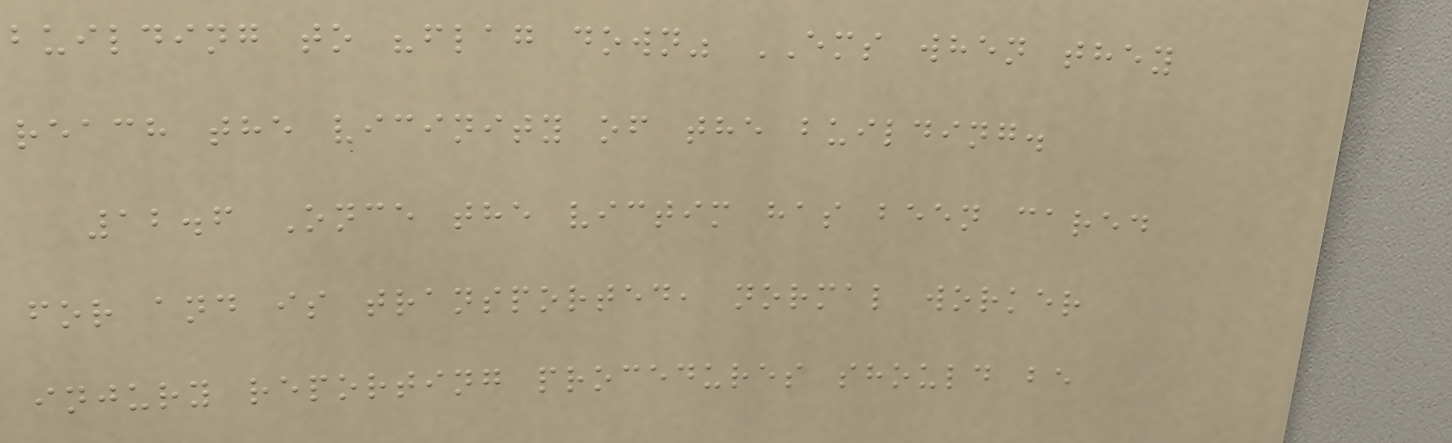building to "flag down" EMS when they
reach the vicinity of the building.
12.6 Once the victim has been cared
for and is transported, normal worker
injury reporting procedures should be
